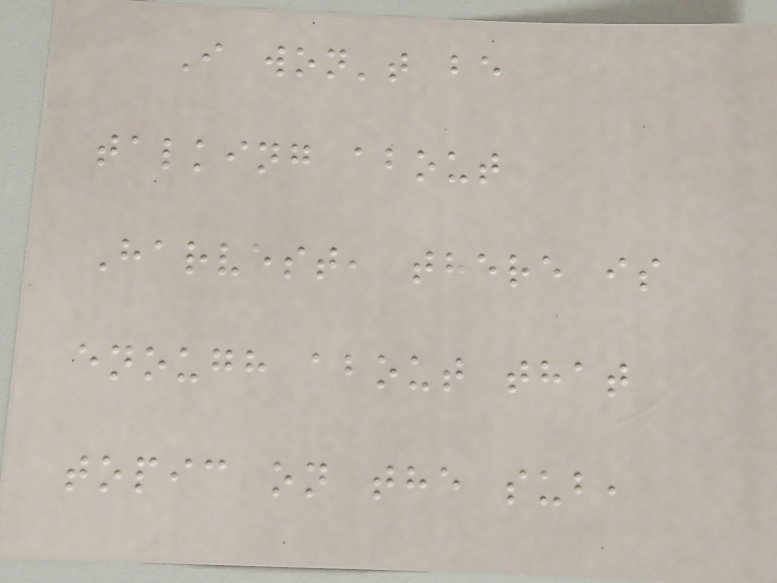I won't be
talking about
Harvest, there is
enough about that
topic on the sub,
